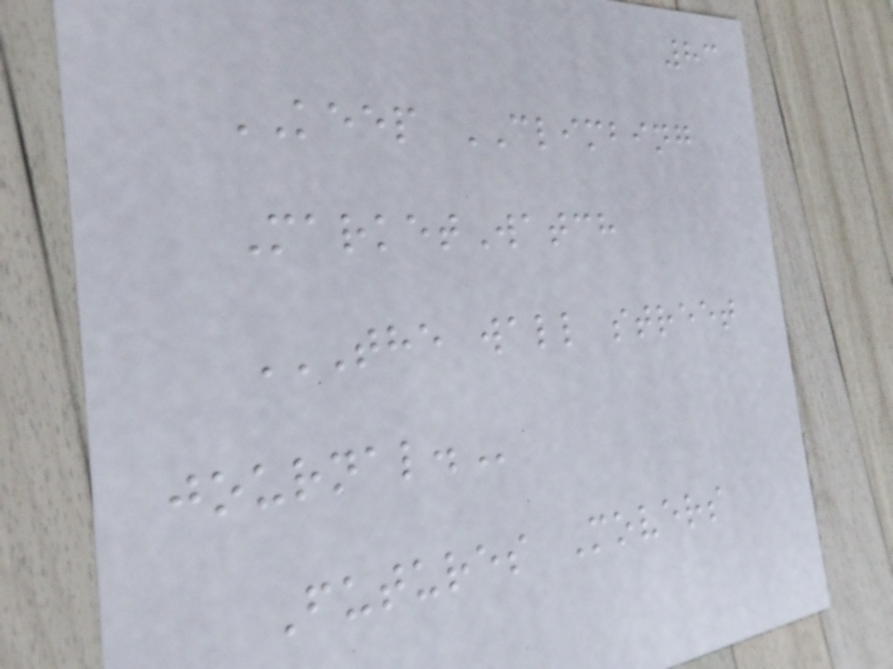83
KEEP CLIMBING
MarketWatch
THE WALL STREET
JOURNAL.
Futures Movers
